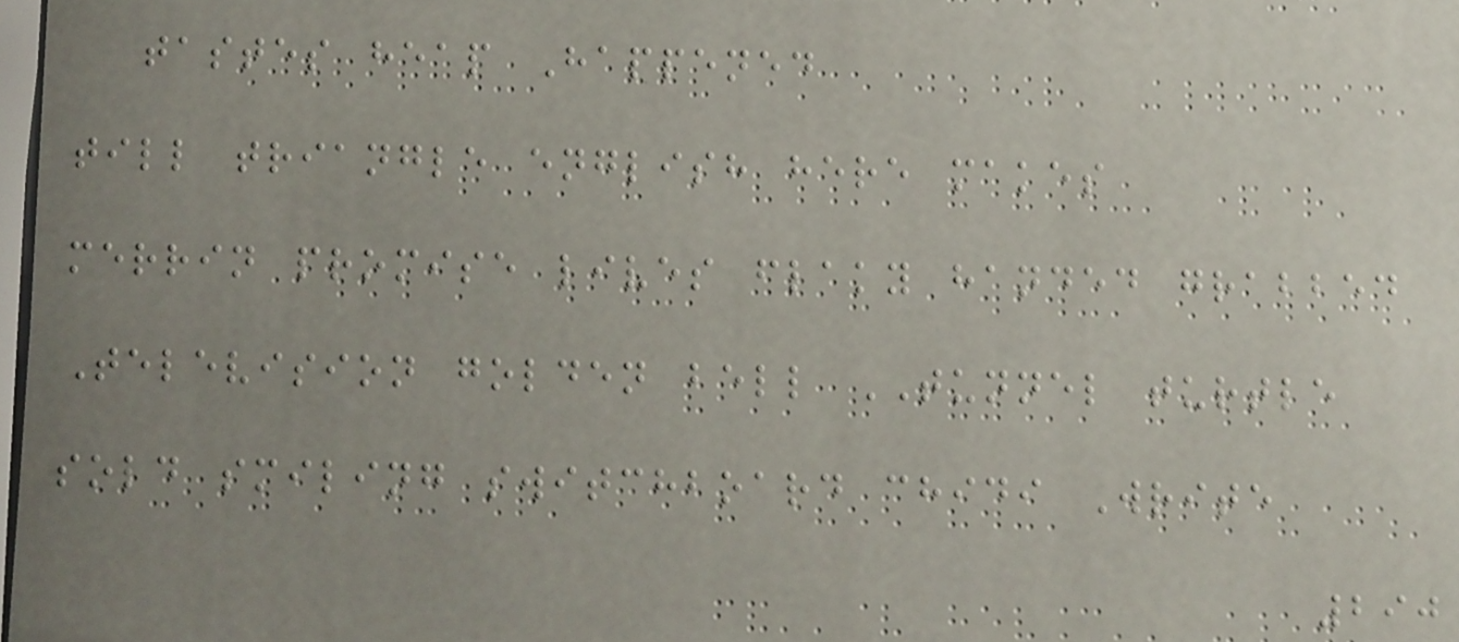tastes heap Happened
till triangle english here makes
merrin promise lives flaky handed grabbed
Television golden bell TUNNEL turtle
sold smiling switchboard chidi Write
290
